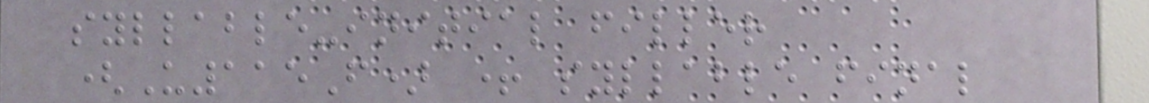syllable-initial filler
(U115F) + syllable final
